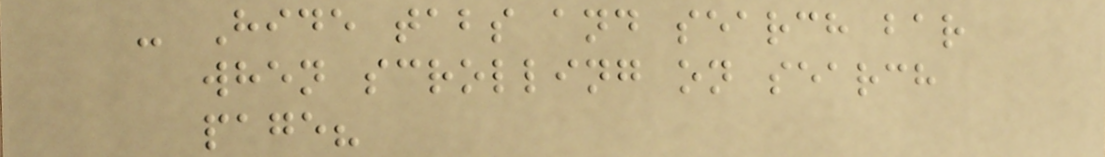- Hide tabs and search bar
when scrolling on search
page?
